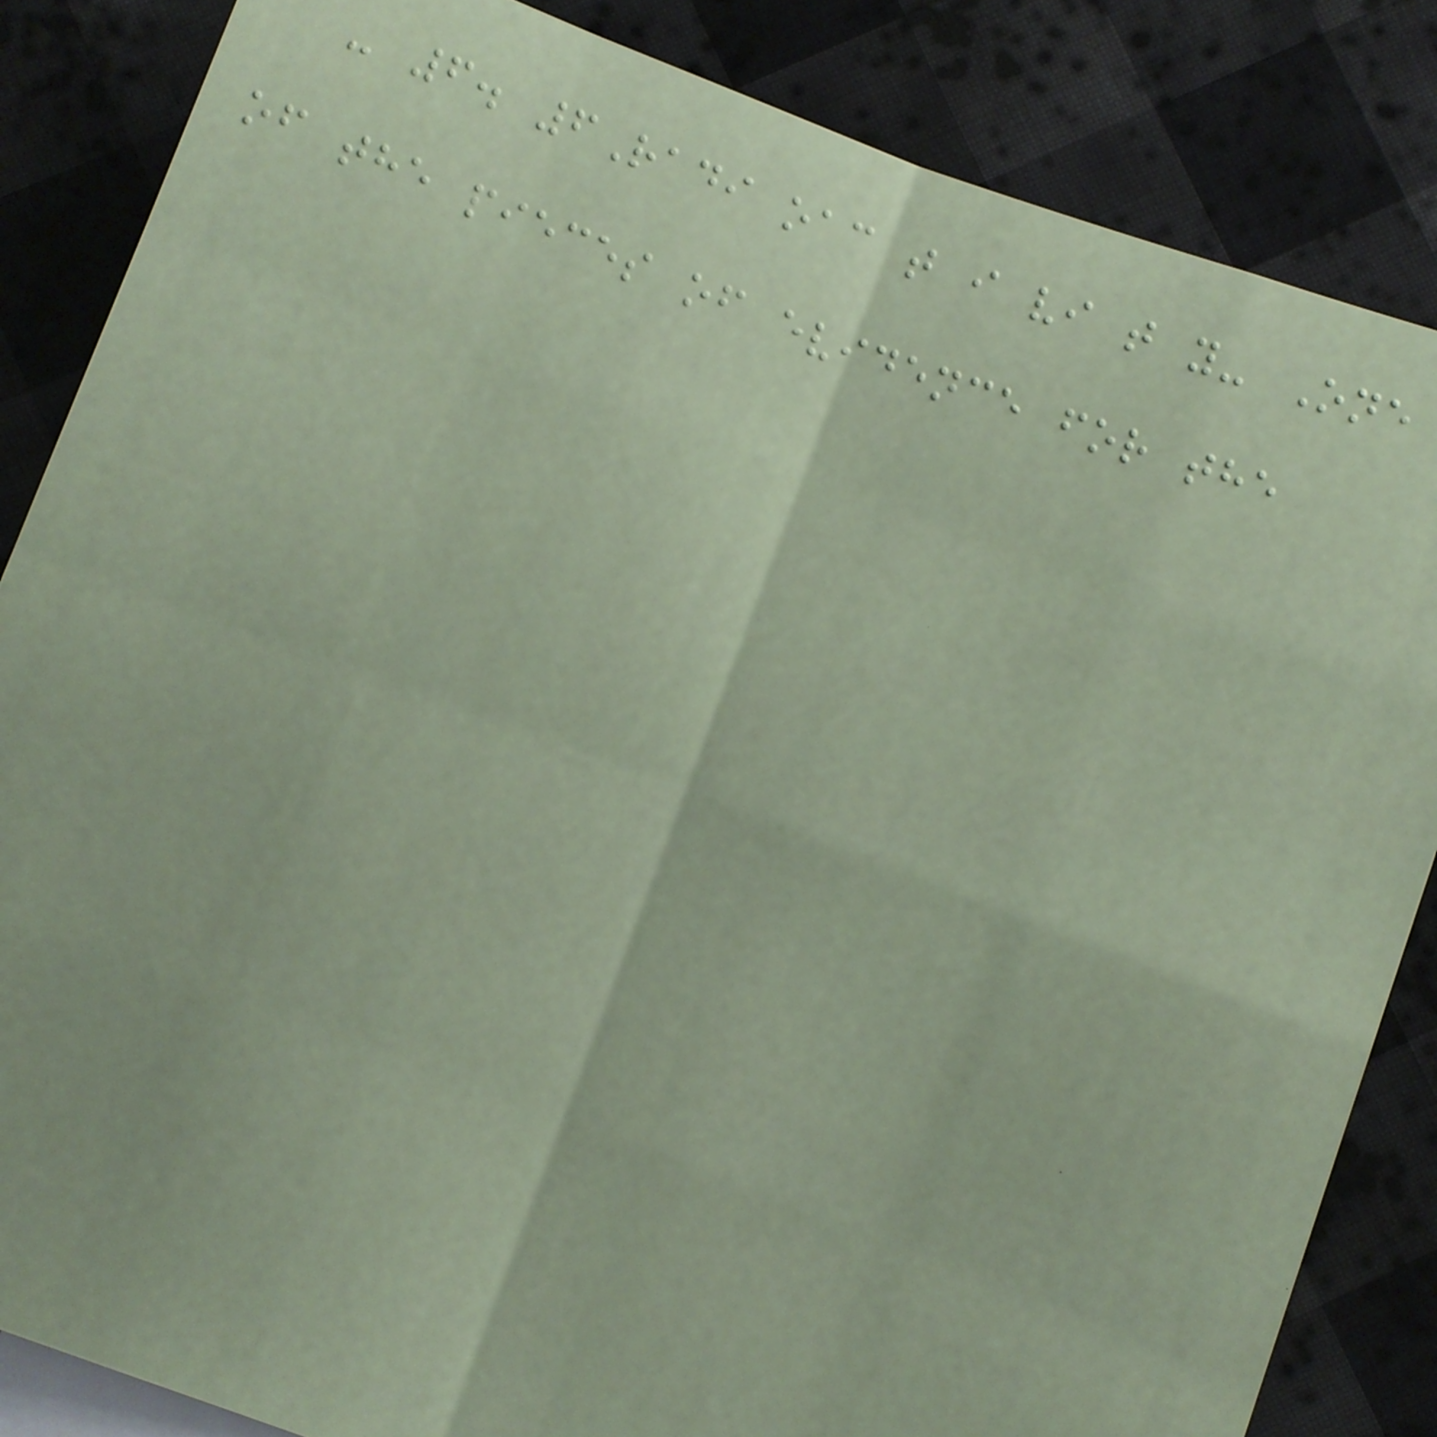- 6. 6Radi oac t i vi t y- One
of the pieces of evidence for the
